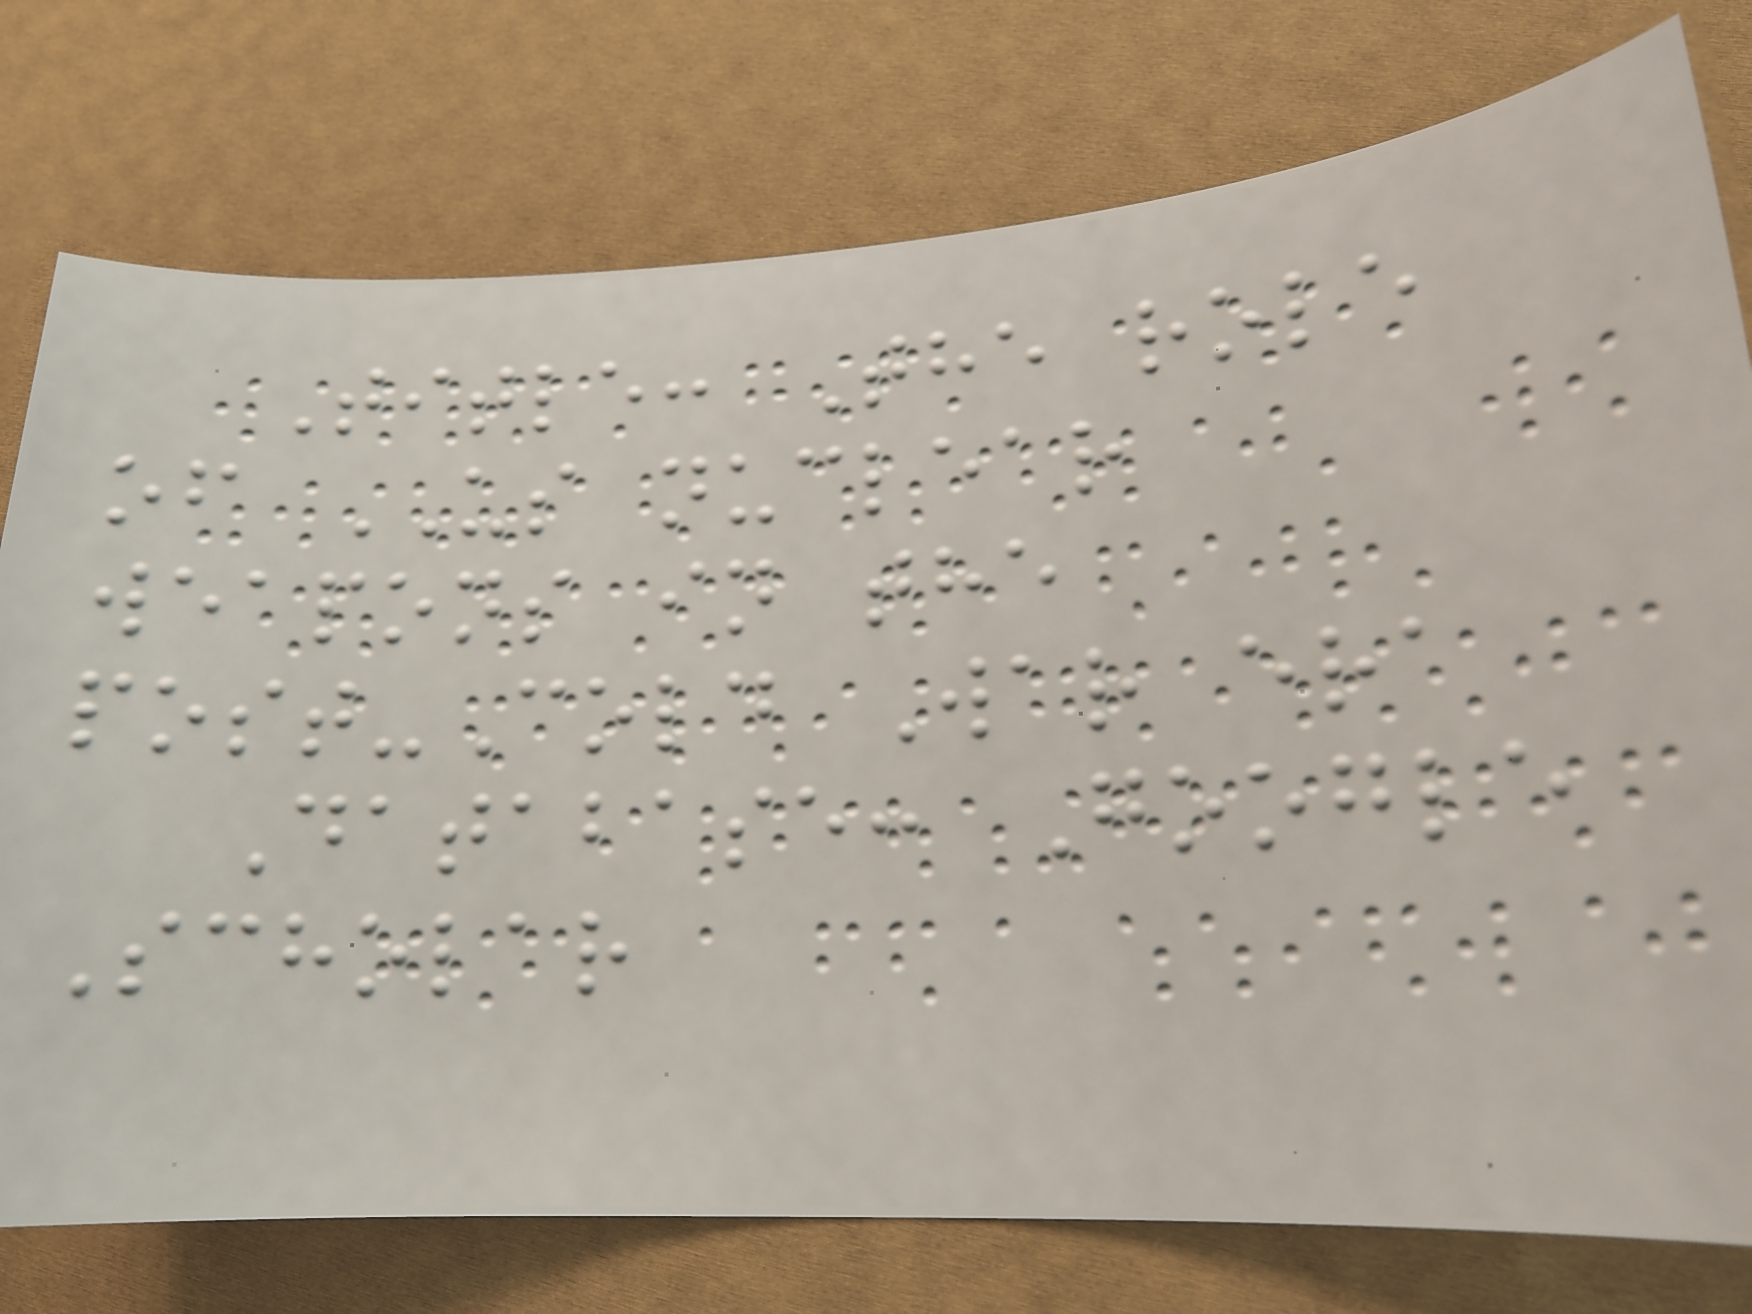Title: The role
of US nuclear
weapons in the
post-Cold War era
Database: Google
Scholar
